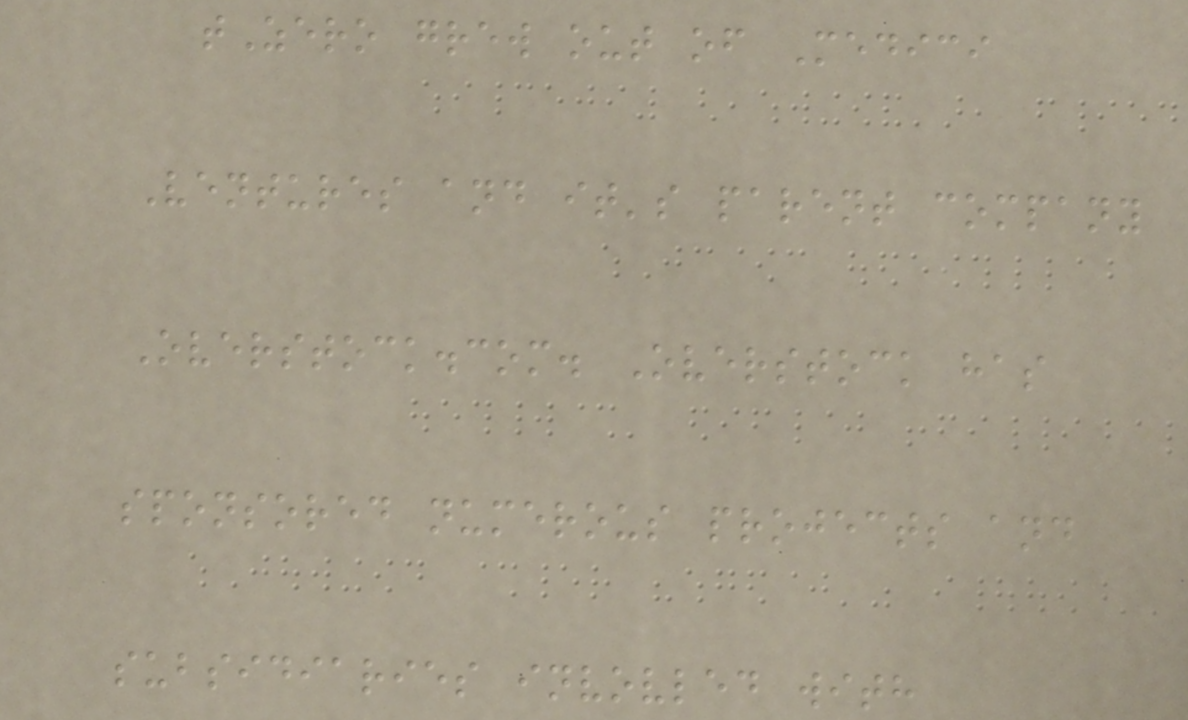tZero grew out of Medici
Ventures and it's parent company
Overstock.com. Overstock has
sponsored numerous projects and
subsidiaries invovled with
